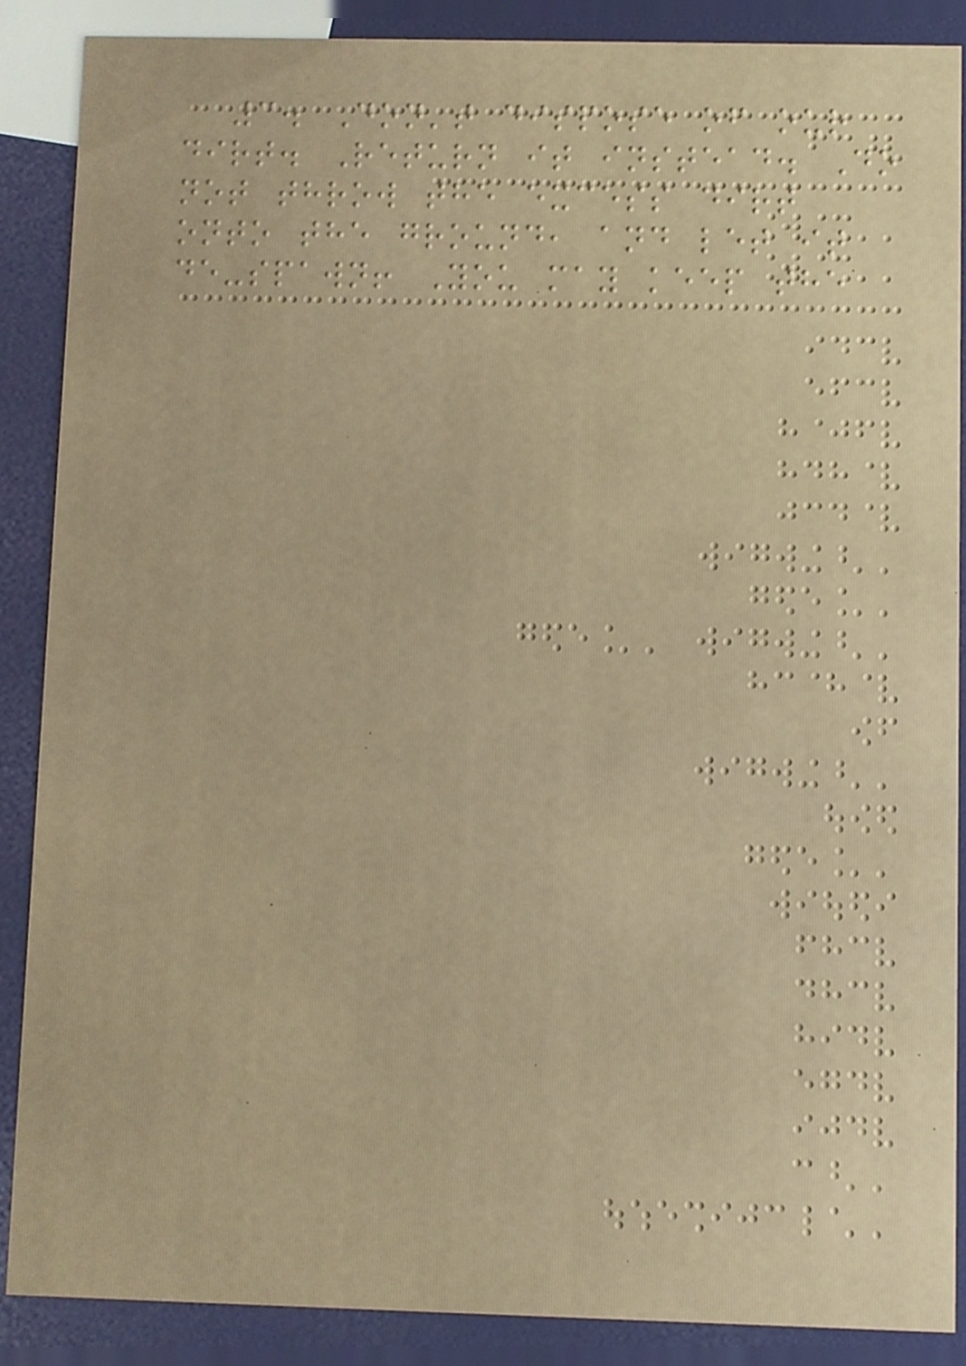3. Don't dispose of our
dirt. Return it instead. Do
not throw the excess dirt
onto the ground, and let it
de-spawn! You may keep the
